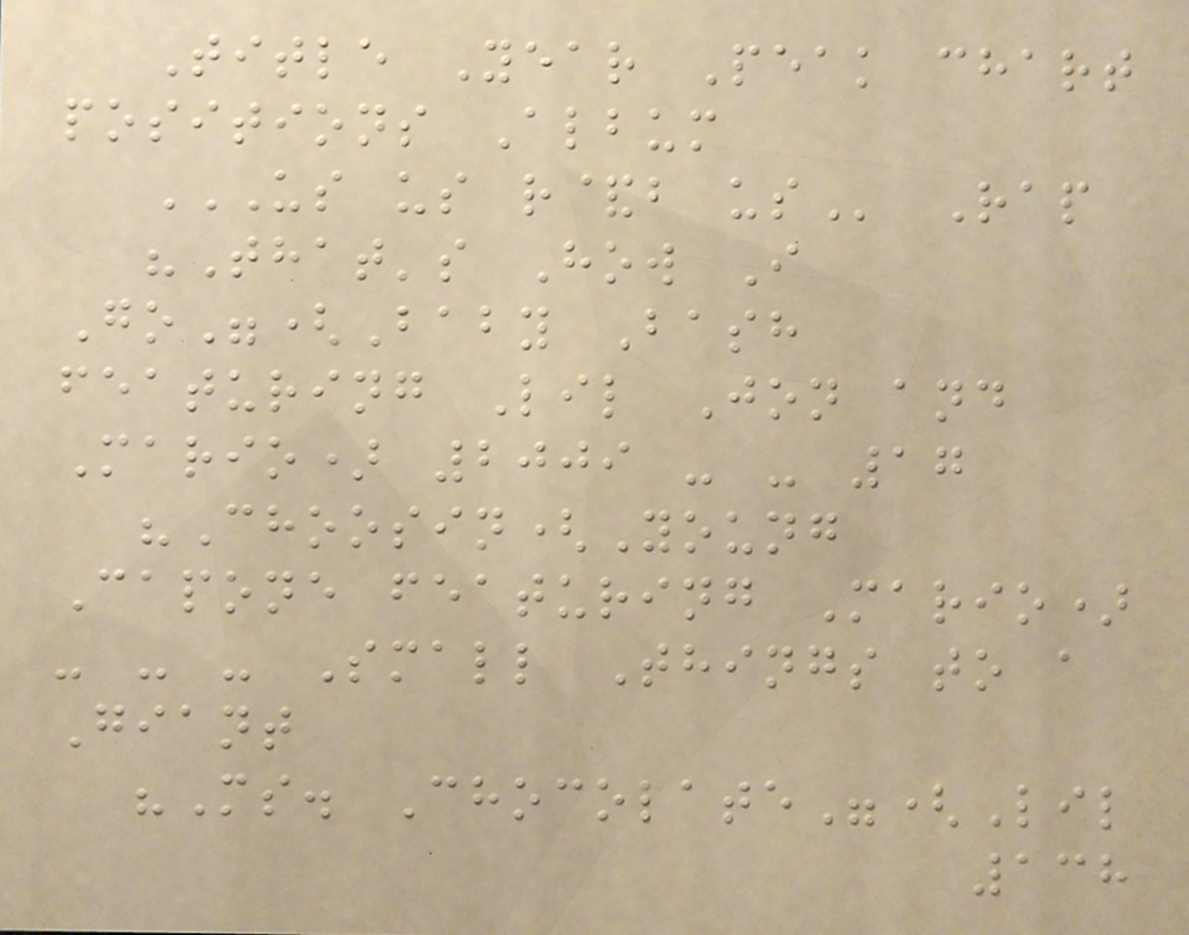Title Year Peak chart
positions Album
US US R&B US Rap
"That's How I
Go"(Baby Bash
featuring Lil Jon and
Mario) 2009 - - 17
"Choosin(Young
Capone featuring Mario)
- - - Small Things to a
Giant
"Ms. Chocolate"(Lil
138
